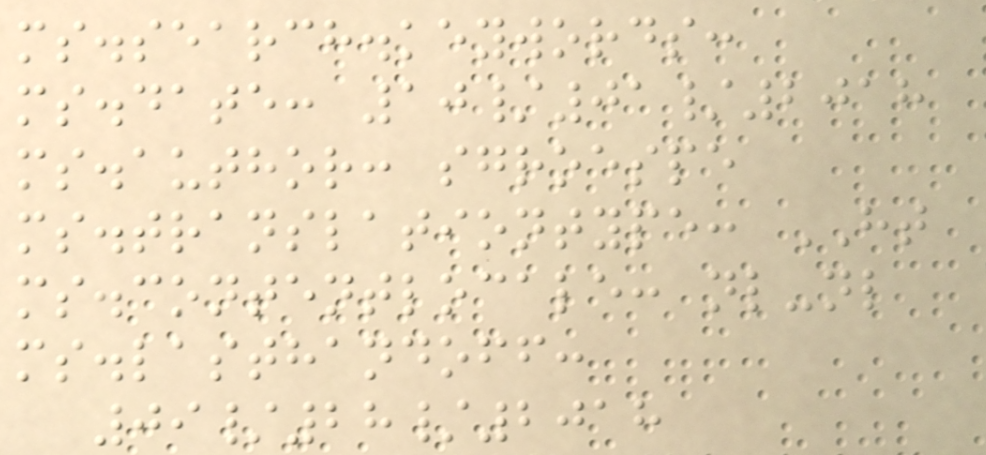ms.search.keywords:
ms.date: 10/01/2018
ms.author: sgroespe
ms.translationtype: HT
ms.contentlocale: nl-nl
ms.lasthandoff:
09/28/2018
